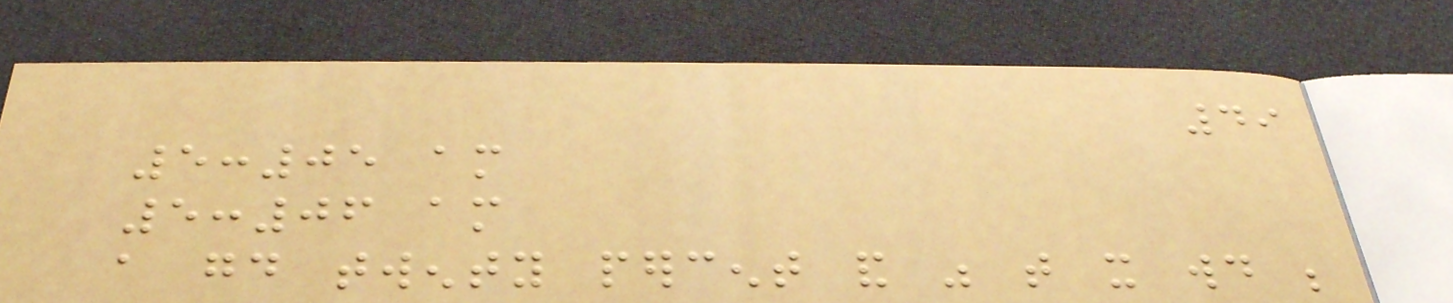49
5:05 am
5:06 am
a good twenty percent and was that it would be
